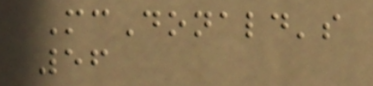McDonald's
56
